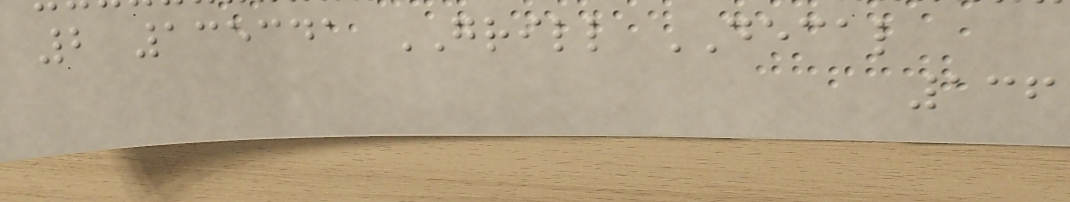2 135341 GRILL DECAL
136
